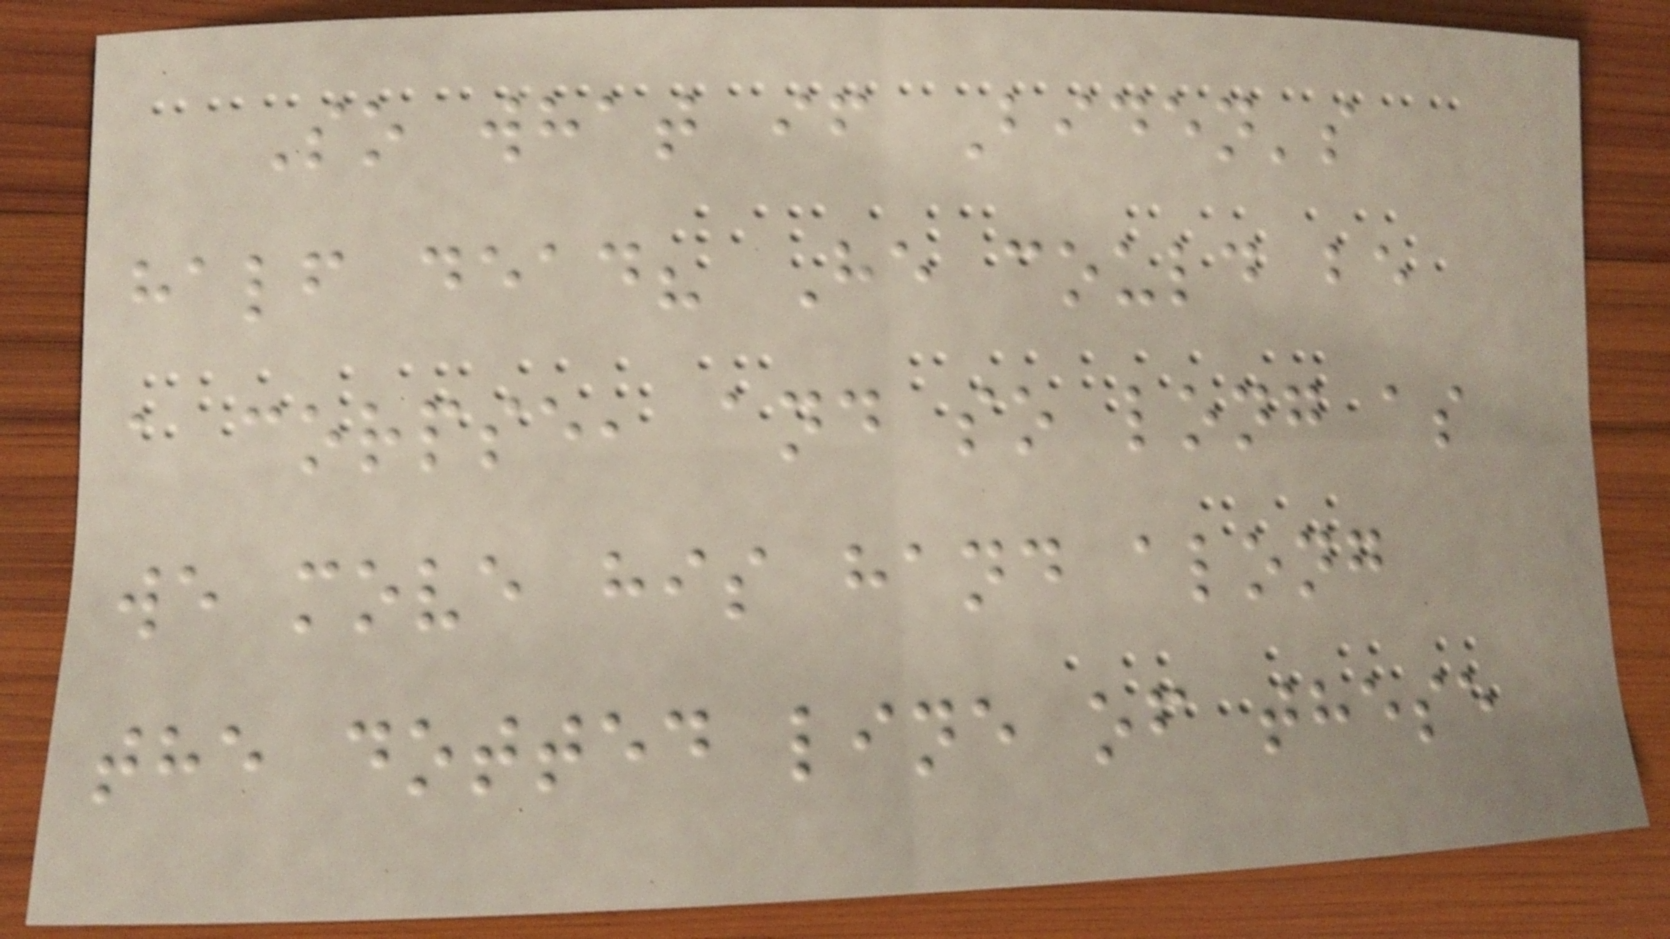So what if Biden's
half dead? He could be
a corpse, and so long as
we move his hand along
the dotted line of these
